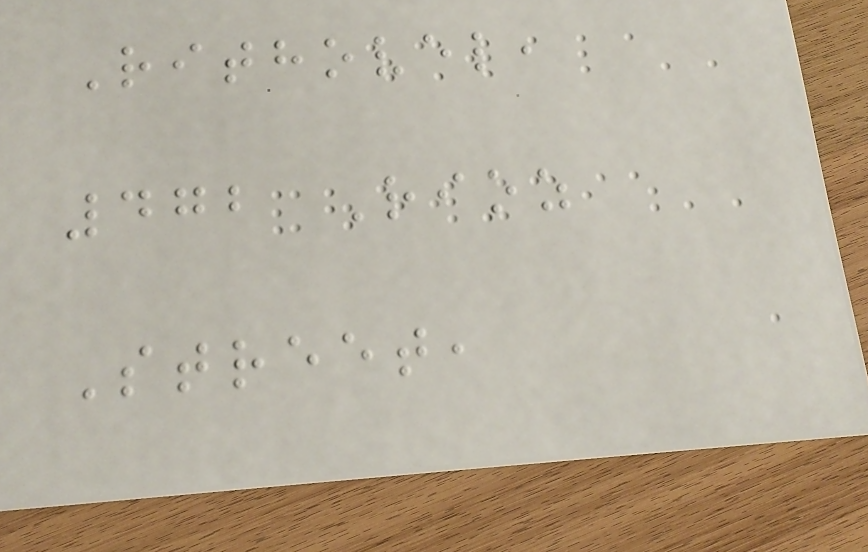Rithovel,
472 Rioz
Street,
